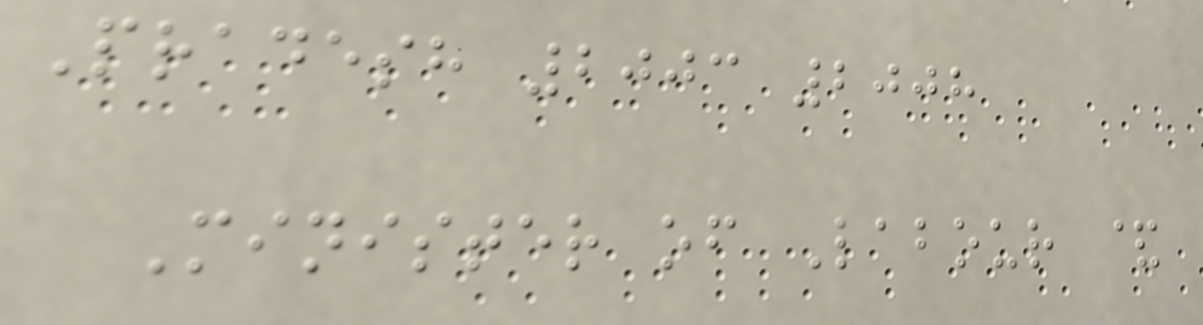Pradesh 2003 2008
Minister of Labour &
